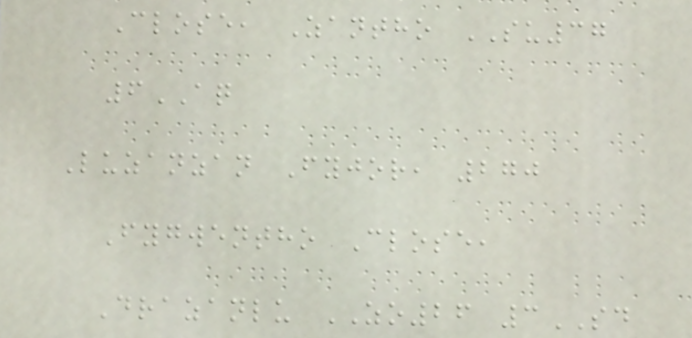Close, Zantho SU37
6AQ
Luzanzan Fyjor, 270
Fygwentho Close,
Drazanlu ZO26 3SD
